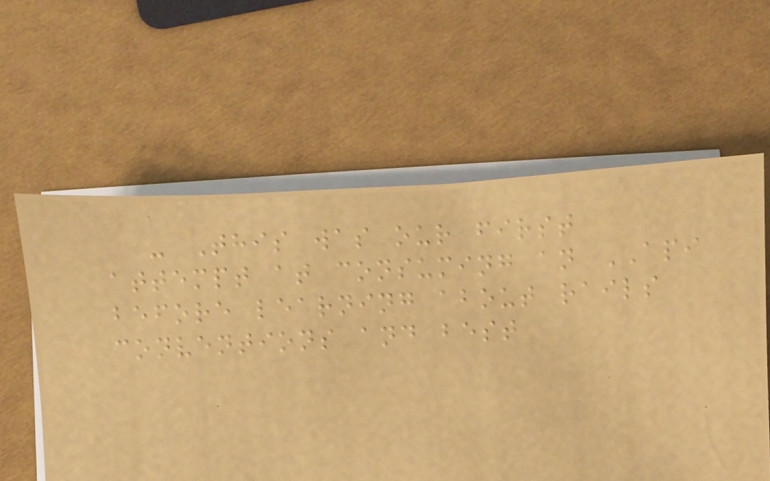- This was our first
attempt at consuming an API
before learning about rails
conventions and best
